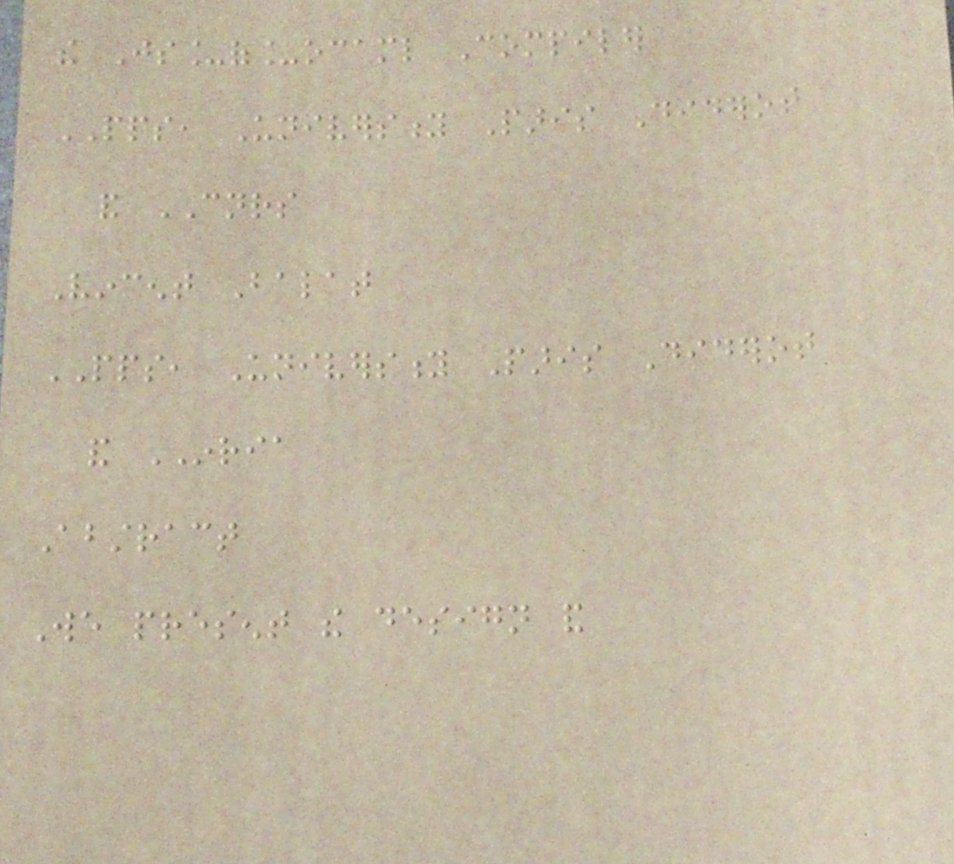the Js_of_ocaml Compiler
PPS, University Paris Diderot
and CNRS
Vincent Balat
PPS, University Paris Diderot
and INRIA
Abstract
We present the design and
